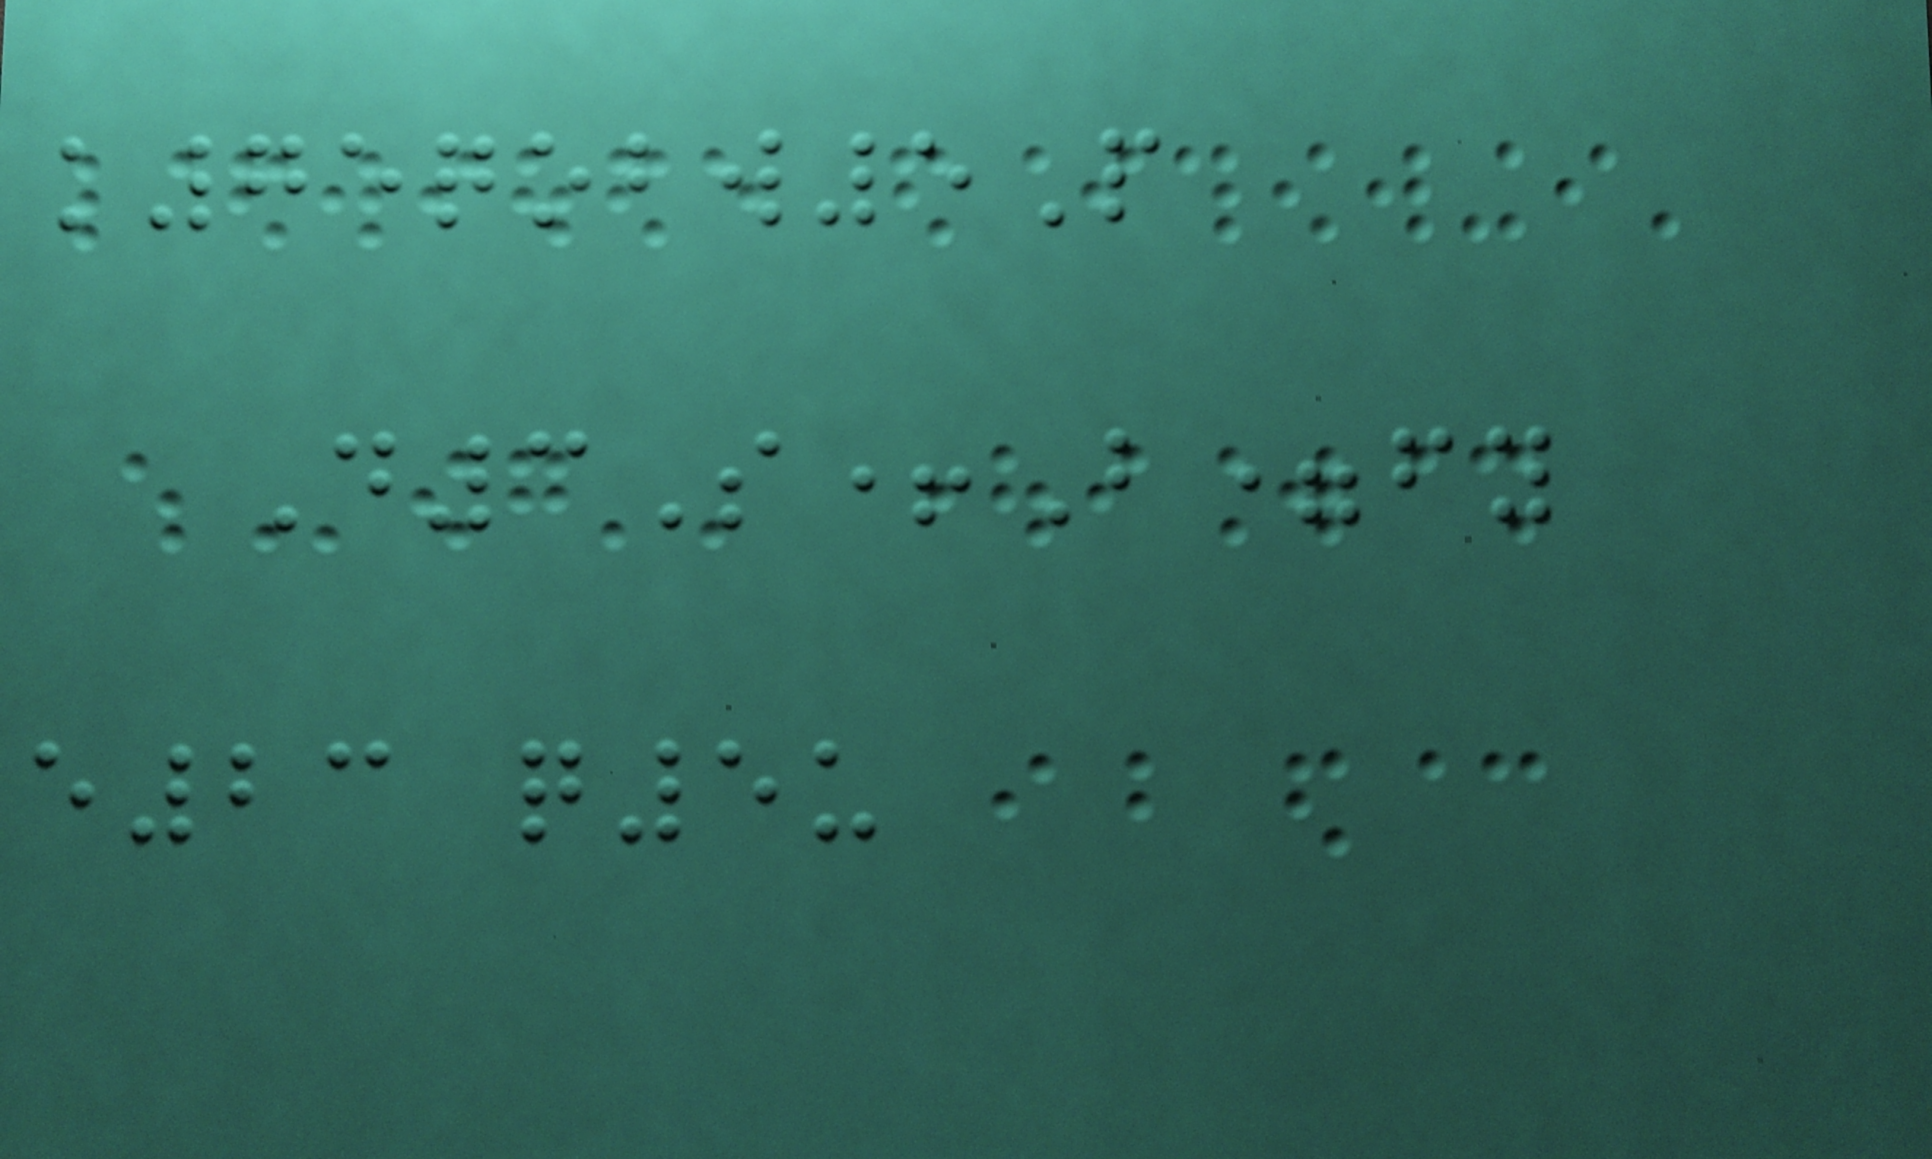k75qobw5P
D3S+B=fy
e23 q5u
